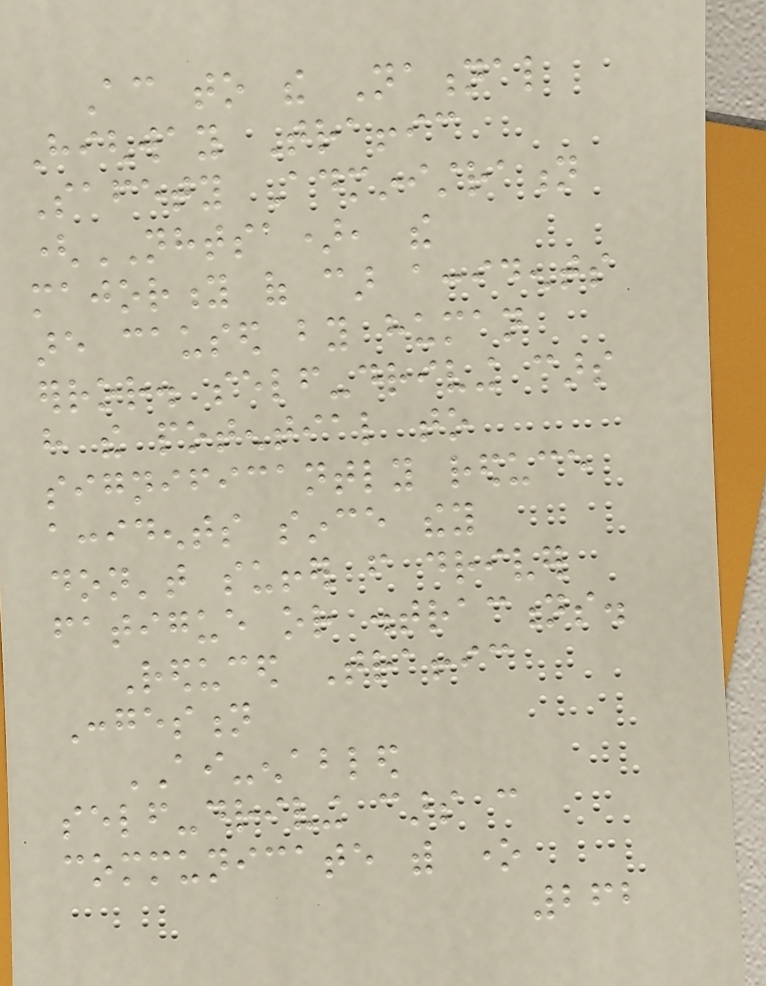According to the National
Highway Traffic
Safety Administration
(NHTSA), the
majority of car accidents
are caused by human
error. self-driving cars
have the potential to
significantly reduce
accidents since they
don't suffer from driver
fatigue or distractions.
Reduced Traffic
Congestion
AI-enabled
self-driving cars can
communicate with one
262
